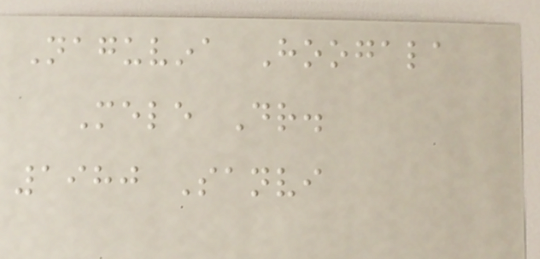Naguvina Hoogala
Mele Dr.
1980 Sanvi
